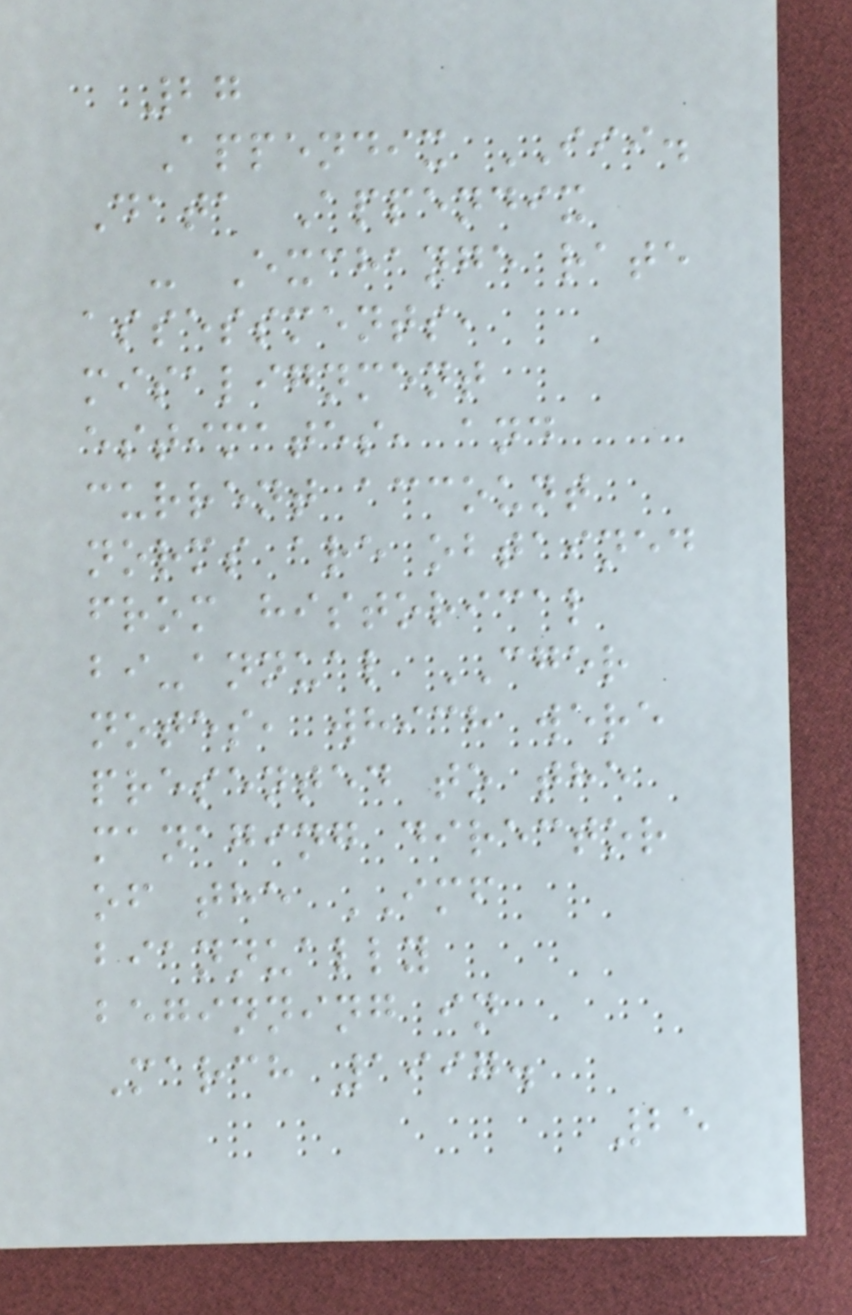27
Appendix III.
Data Appendix
- Exchange rate
assessments,
misalignment
estimates, and
current account
norms are obtained
from historical
bi-annual CGER
notes, which were
presented to the
managing director
of the IMF
biannually
beginning in
March 1997.
25
